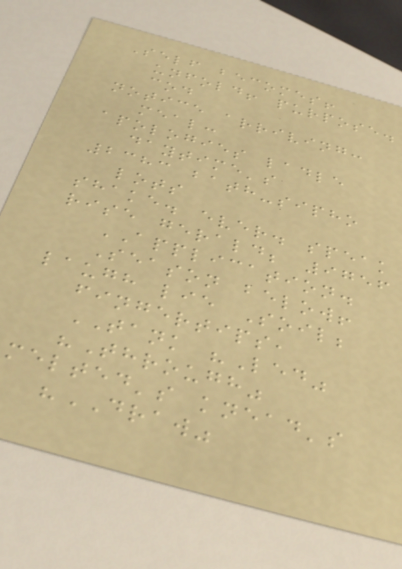Self becomes!
unfold! purpose.
cod
notice arriving:
meal:
apologies ladle
daytime's
2383 bath-sipho
lots
shake. ever. speak
rise gerald; 9756
APPLICATION.
Season below!
laugh lie Soil;
fingertips,
TANK "Led"
"Through"
melted's knead's
"DRAW"
